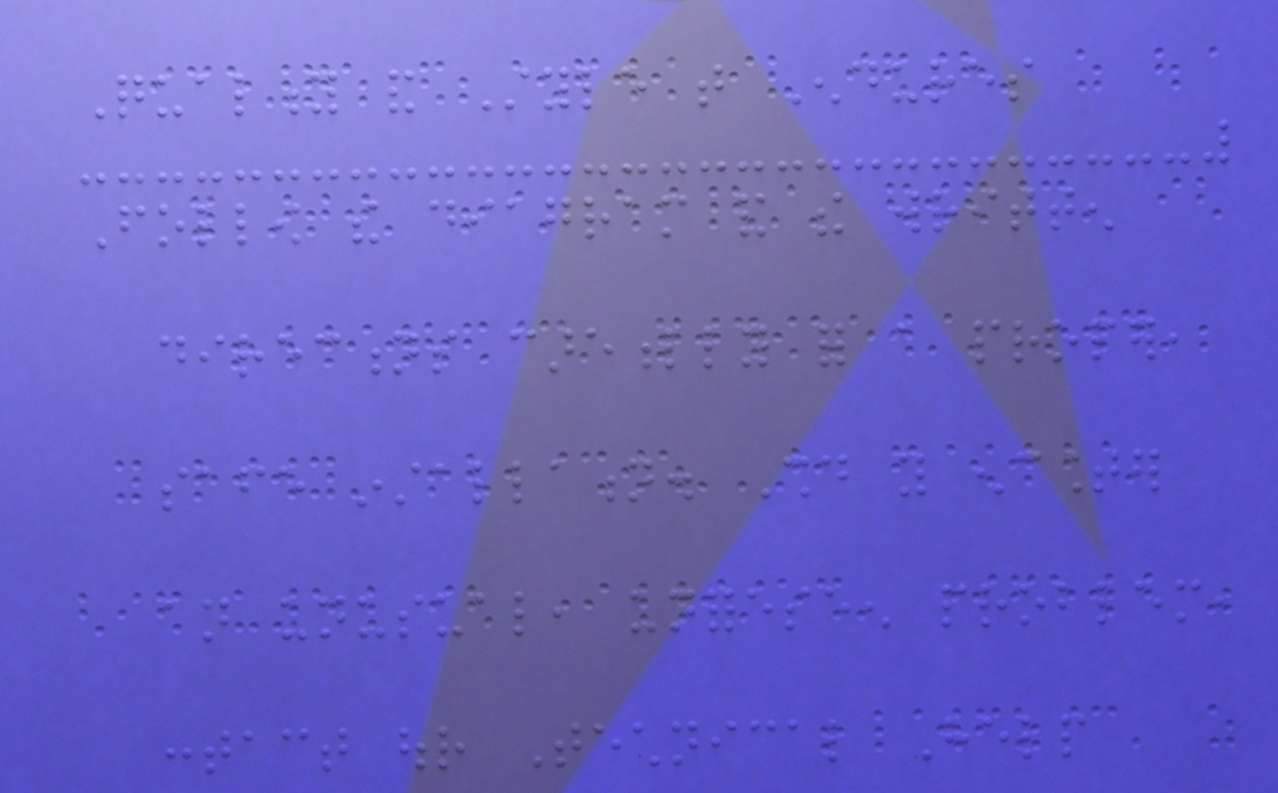Quality and Style that Endures
Follow the diagram and the written
directions carefully for a proper,
safe installation. Should you encounter
an unusual, unforeseen problem,
contact our Technical Help
